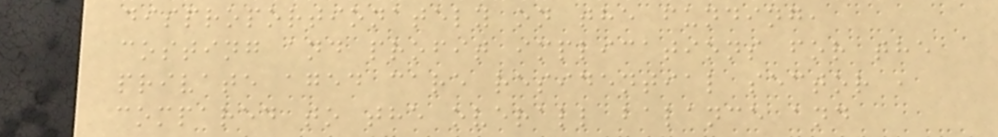disproportionately on the funding,
costing and profit implications for the
private aged care residential sector ,
compared to the overall balance and
